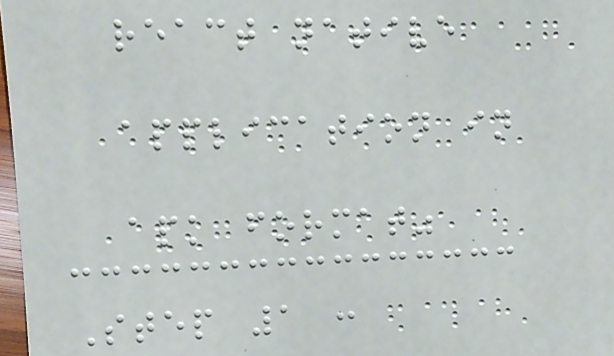react native
application in
apk format"
Step 1 :
